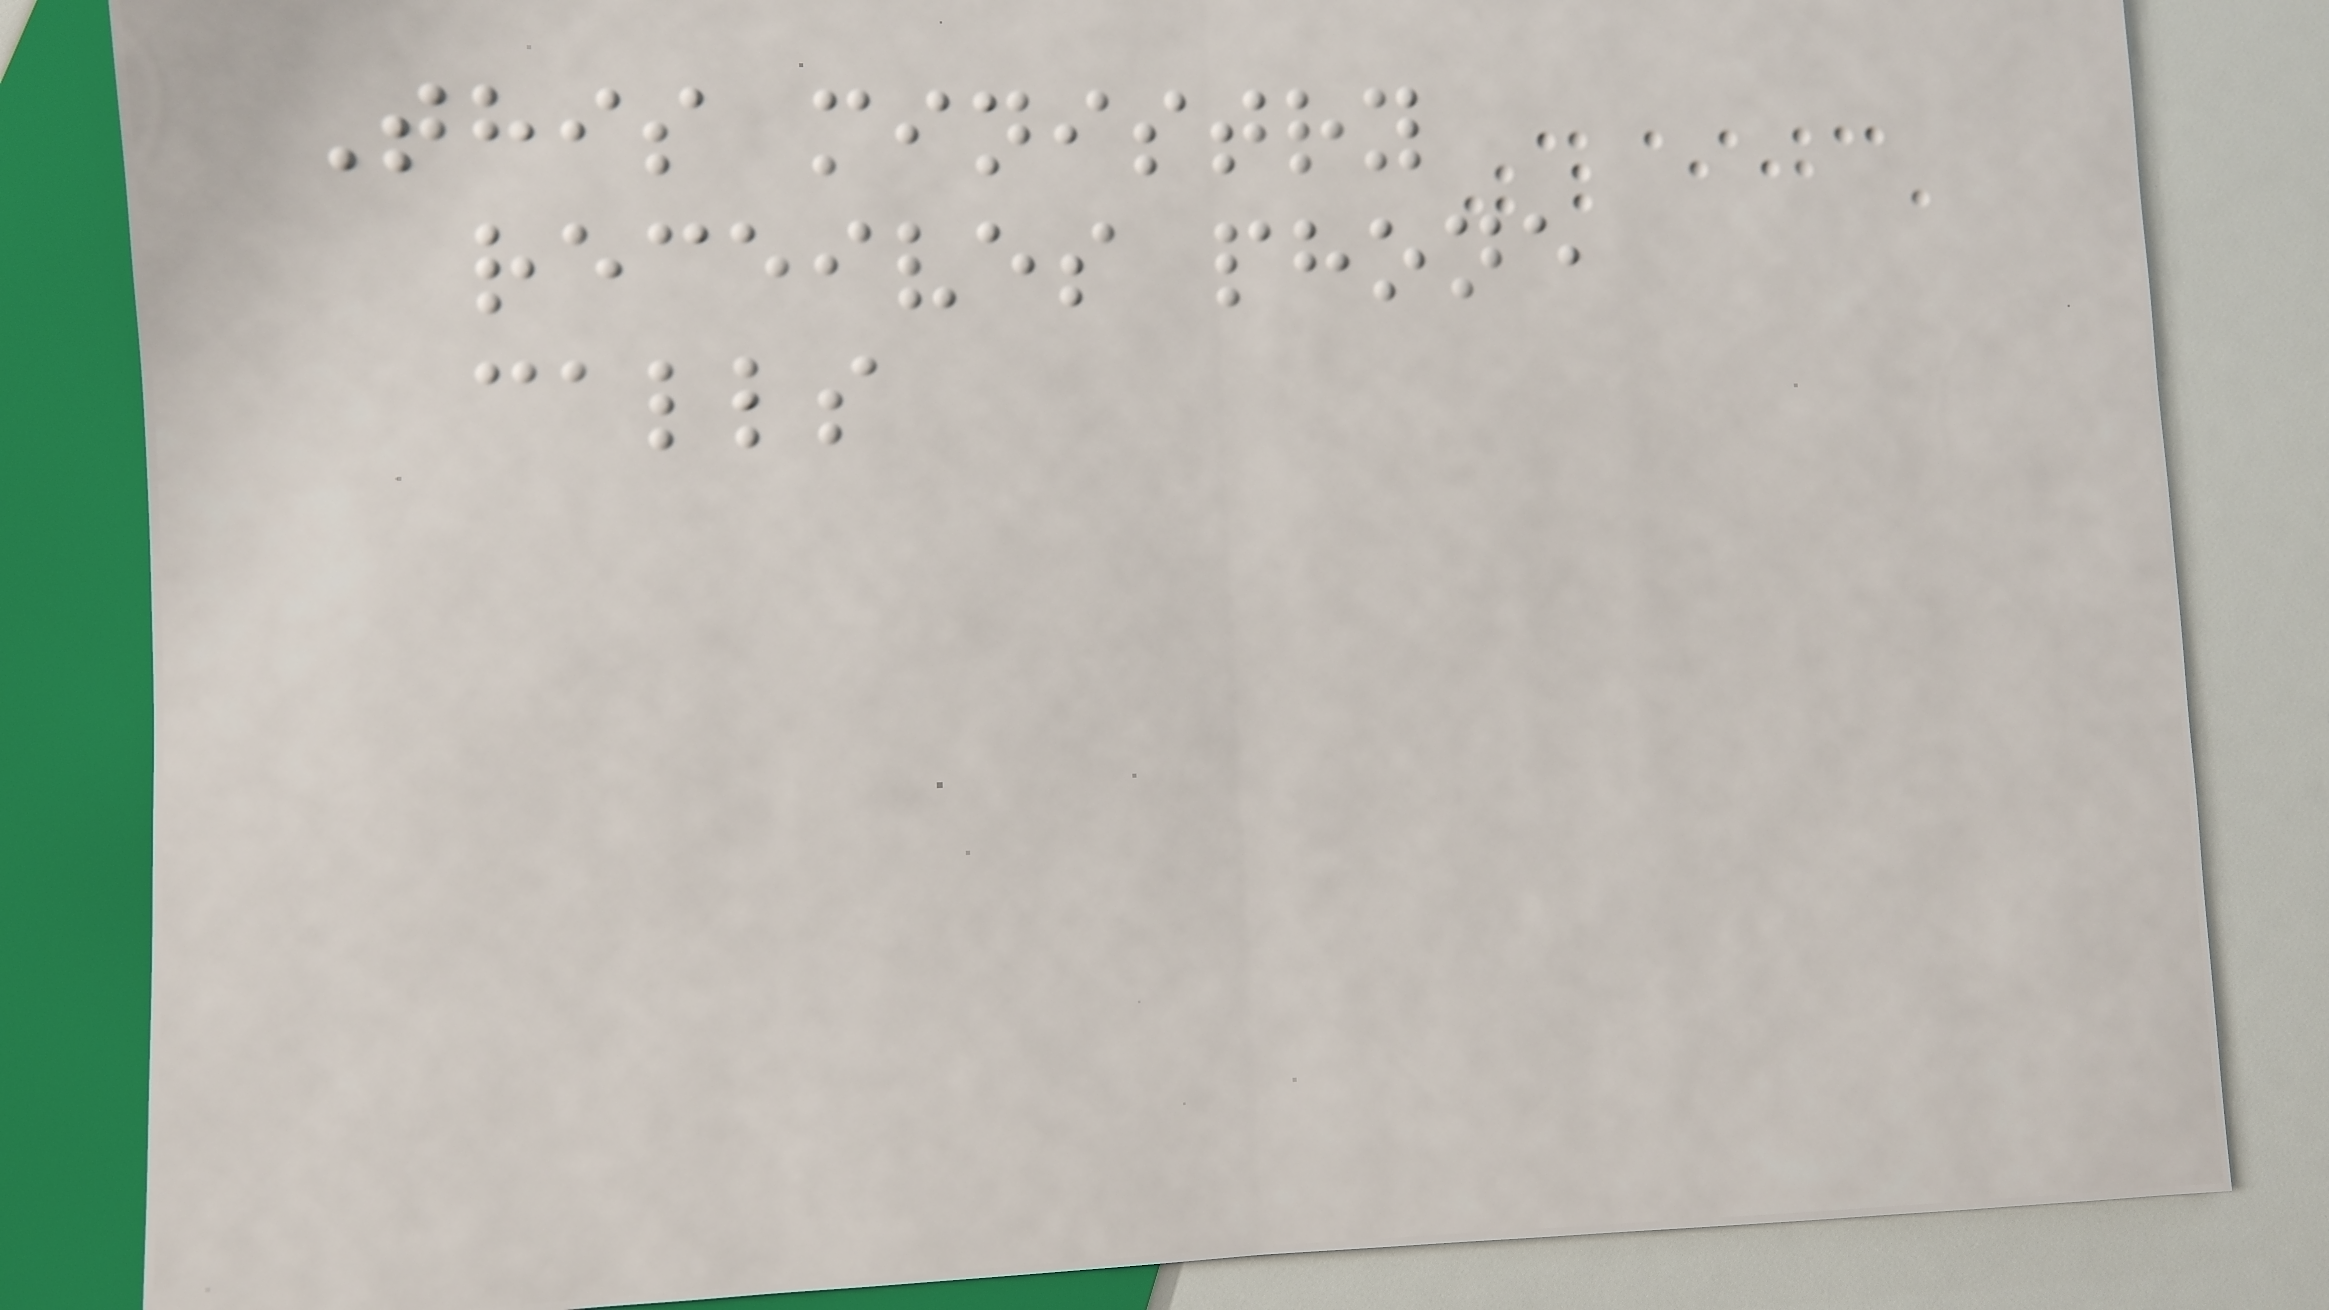This ministry
receives phone
calls
